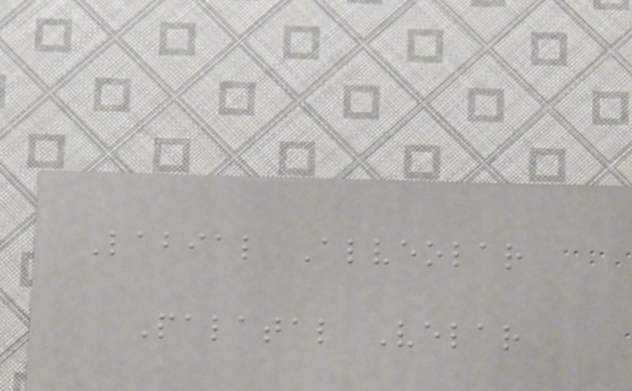Labial Alveolar
Palatal Velar
